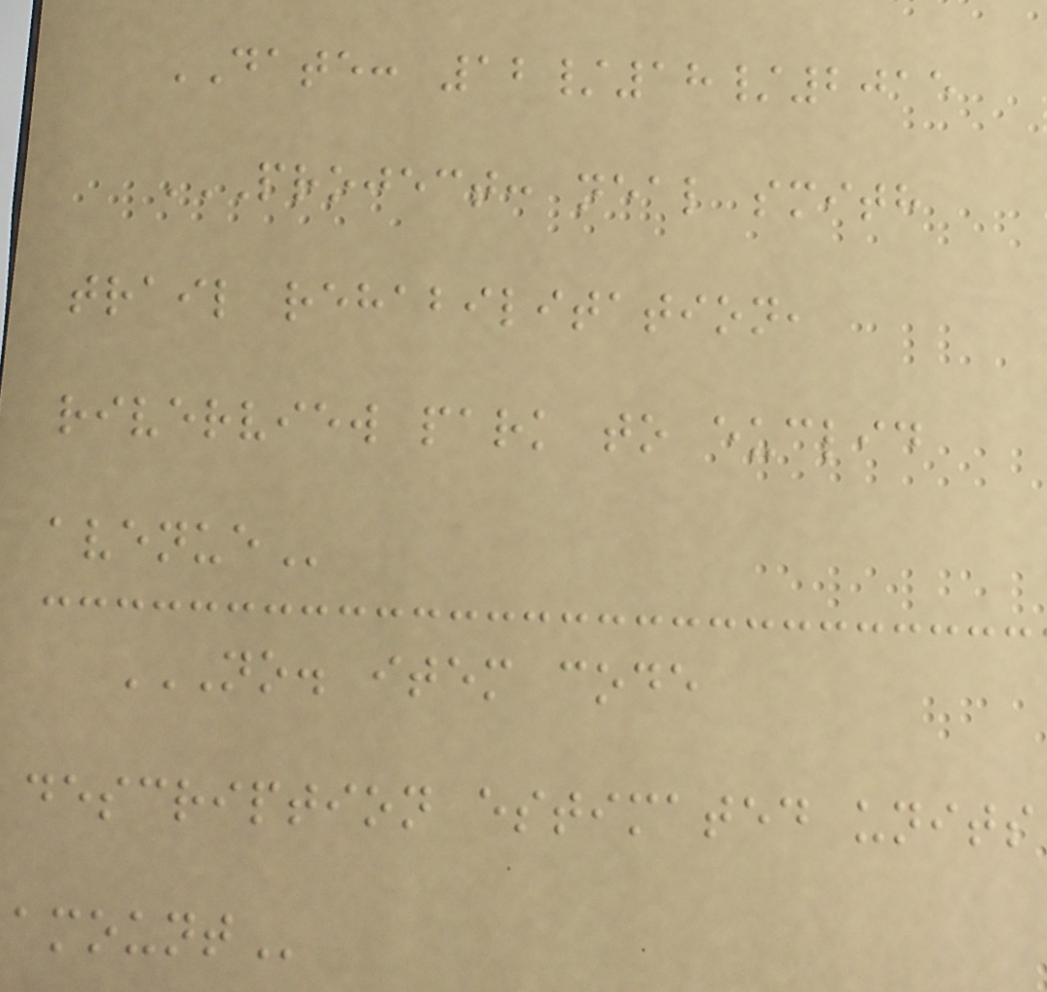DATE: 12/18/2015
PROJECT: NEAL SMITH
TRAIL REHABILITATION,
RIVERVIEW PARK TO EUCLID
AVENUE
NO. ITEM CODE
DESCRIPTION ESTIMATED UNITS
AMOUNT
